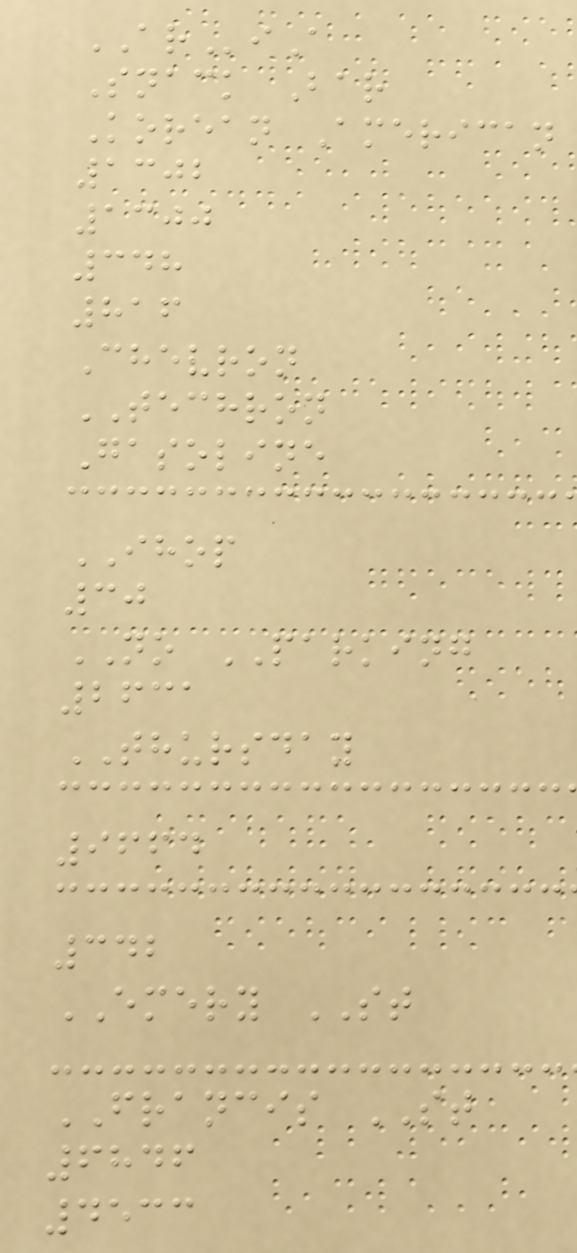ARiA
Snack Bar
Korean American
1302
1300
348
816
Chevron
TECHRON
Gasoline
IHOP
30
NO PARKING
2631
THURSDAY
9664
342
EMERY ST
FRANCIS ST
6846
4533
